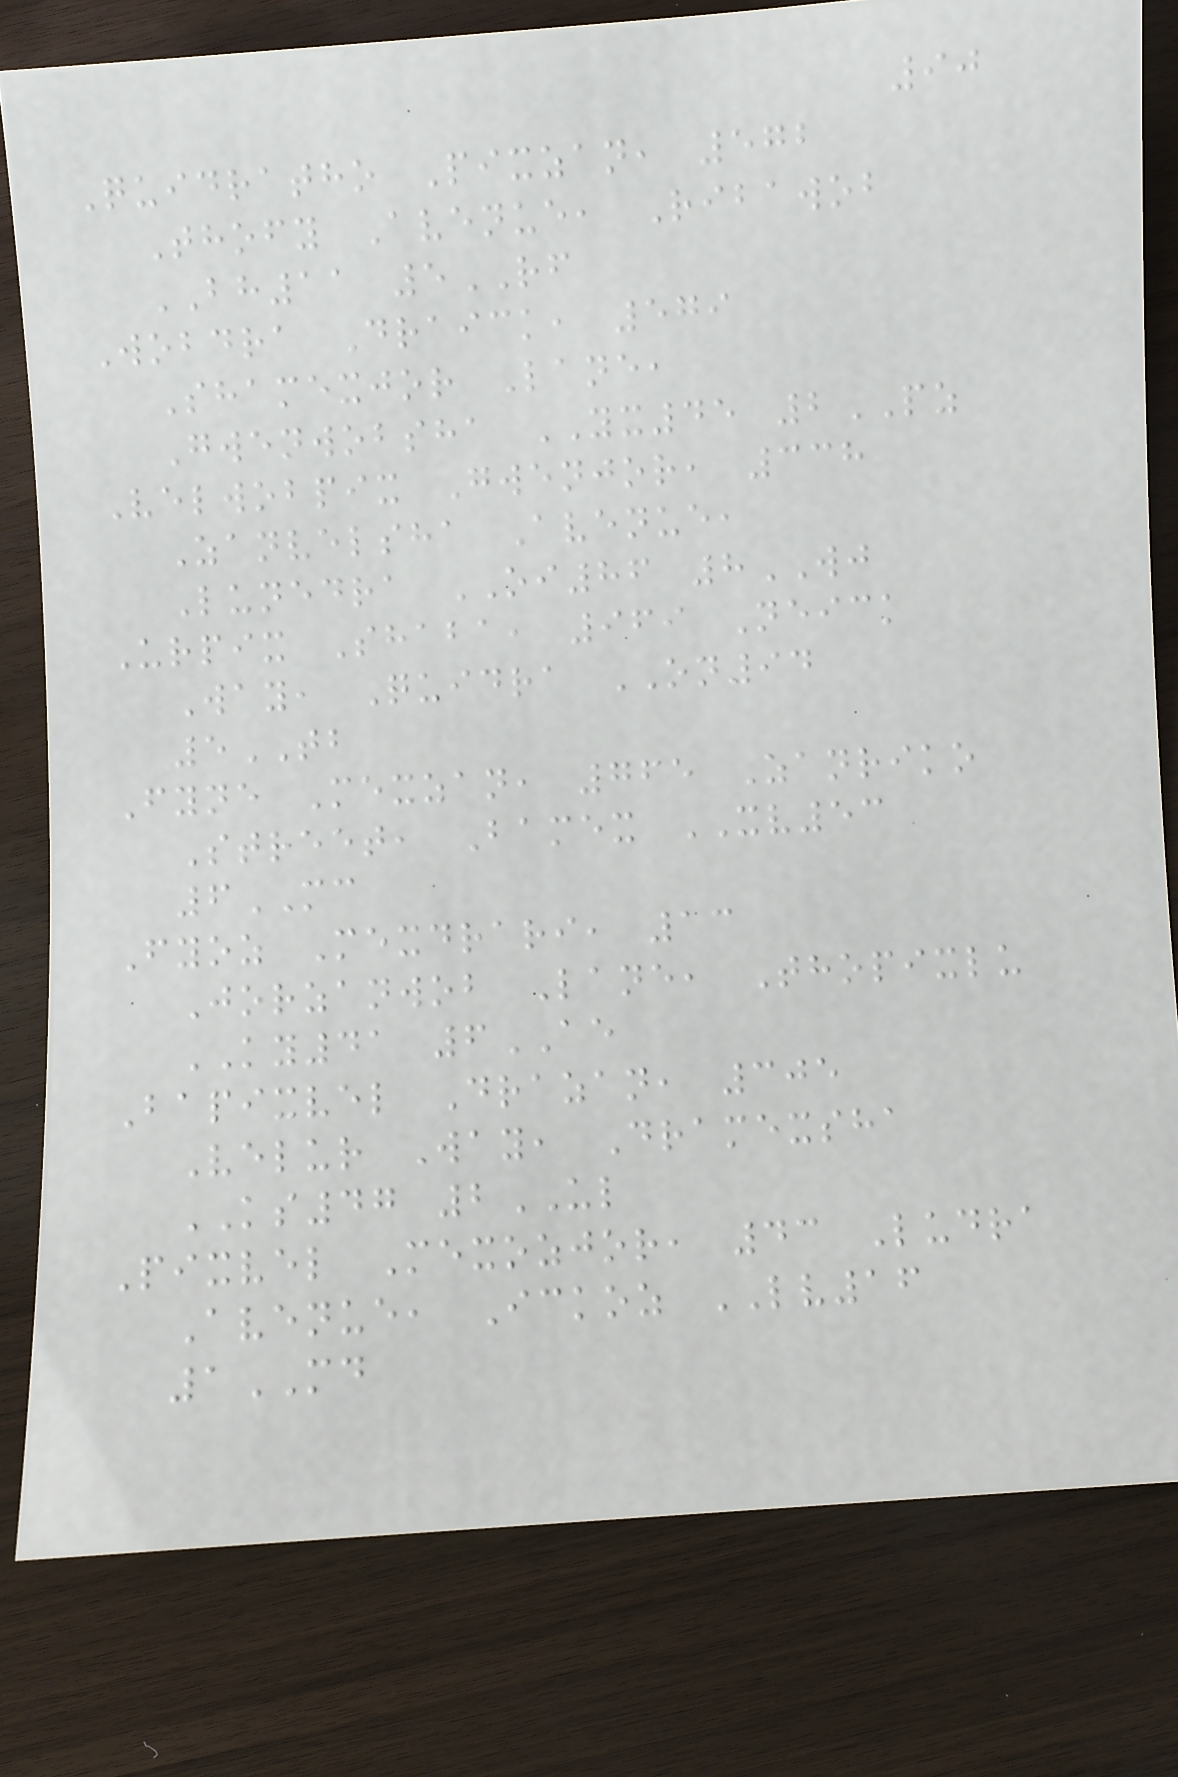90
Quidratho Pixzan, 572
Thofy Avenue, Ribawob
BH11 5RF
Wobdra Draick, 579
Shamexjor Lane,
Gwenwobsha YX45 2PZ
Velwobpix Gwenjor, 338
Zanvelsha Avenue,
Lunedra OI86 8WJ
Urpix Shaba, 969 Neick
Way, Quidra ON94
5TB
Fyne Mexzan, 765 Zanriko
Street, Bamex XV53
6MC
Fyoz Mexdrari, 13
Jorzanwob Lane, Thopixlu
KY41 6AE
Bapixvel Drazan, 305
Velur Way, Dramexsha
KS47 2UL
Pixvel Mexozjor, 43 Ludra
Avenue, Ickoz LV16
1MD
